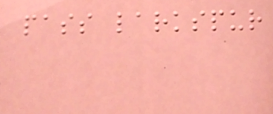pass larkspur
